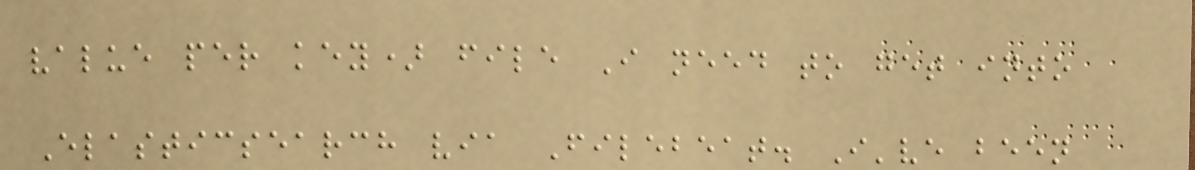value per key) file I need to get into
Elasticsearch via Filebeat. I've been
